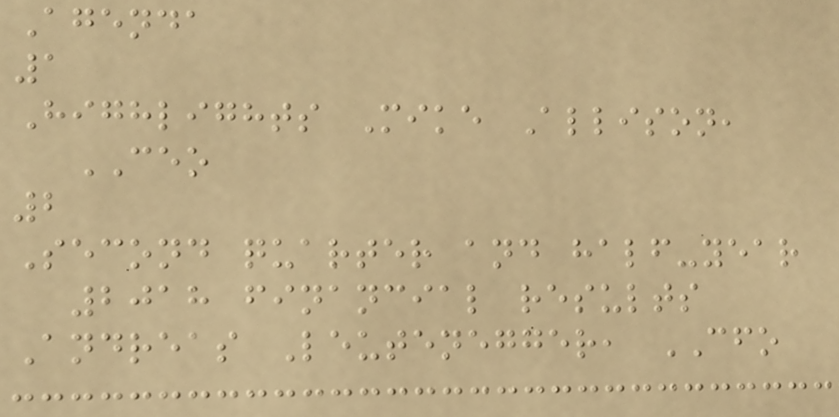Agenda
1
Highlights Mike Allison,
CEO
2
Second quarter and half-year
2018 financial results
Andreas Leutenegger, CFO
